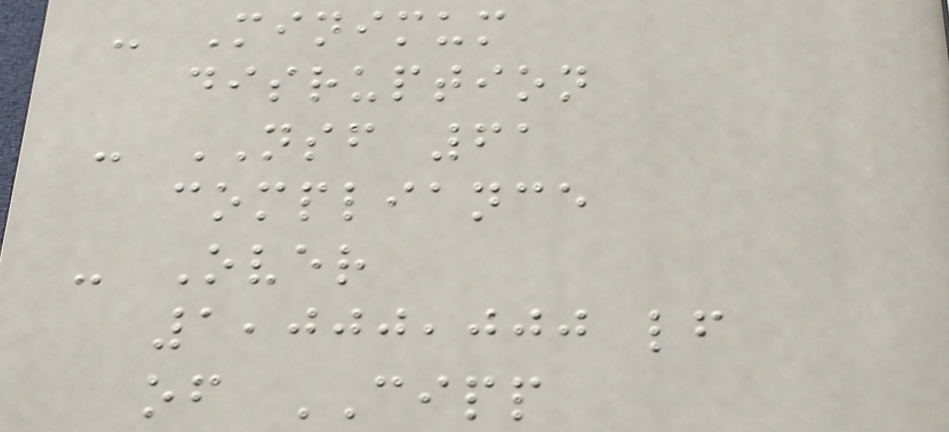- Minimum
disruption
- NSF 61
compliance
- Over
1,000,000 lf
of CIPP
